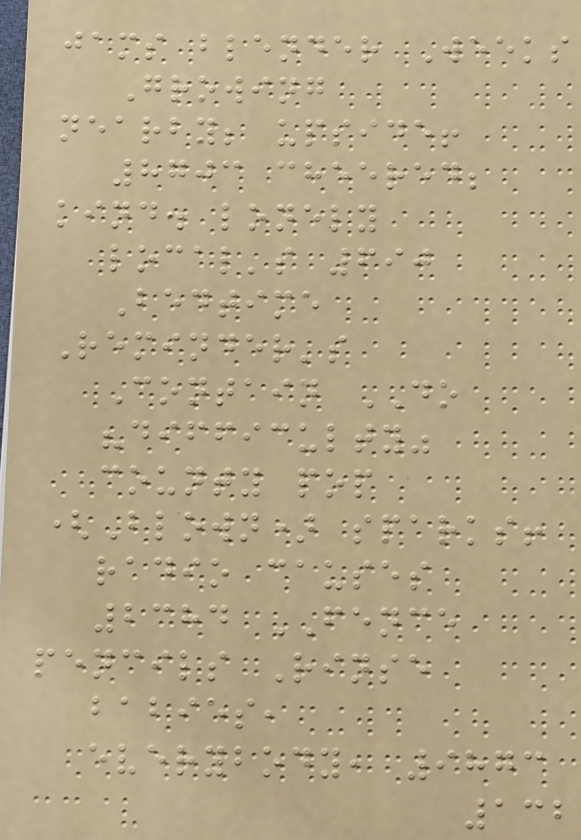jams blender Weeks
Growing
nearby; upside!
8703 cheered;
kind. lonely
local's 690
Bedtime
Reminder's
Contain DO
"difficulty"
county pop
(Blown) sparks!
radio causes
2384 FENCE
pencils Rinse
babies,
everybody, 9873
132
